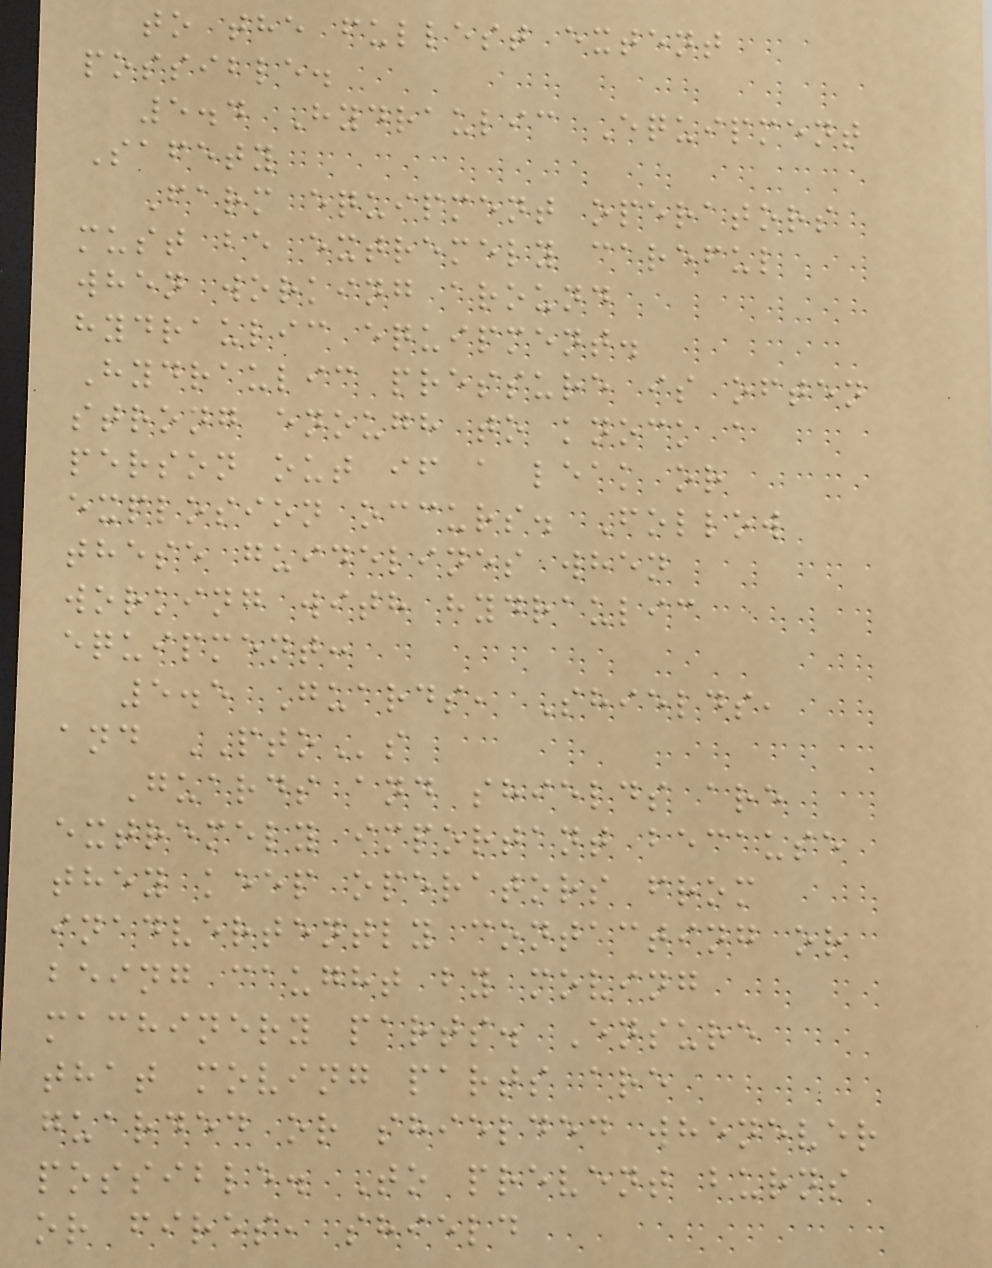to the fullest extent
possible.
5.4 Hydraulic Equipment
Safety
Farm equipment operators
must be extremely careful
when working around
hydraulic equipment.
Hydraulic pressure is often
strong enough to knock a
person out if a leak or
explosion occurs. Follow
these guidelines when
working with hydraulic
equipment:
5.5 Guards, Shields,
and PTOs
Guards and shields are
extremely important because
they keep operators from
inadvertently contacting or
being caught by moving
machinery parts. Ensure
that moving parts are
guarded or shielded whenever
possible. To prevent burns
or fires, shield
